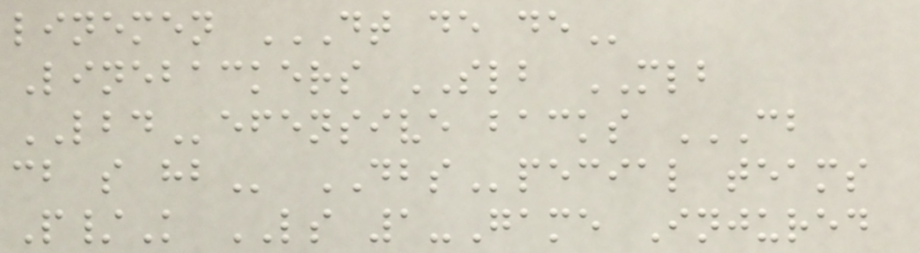linemen DT DE DE
Linebackers SLB MLB
LBDefensive backs CB
CB S HB DBSpecial teams
P/K LS 1-Game Injured
